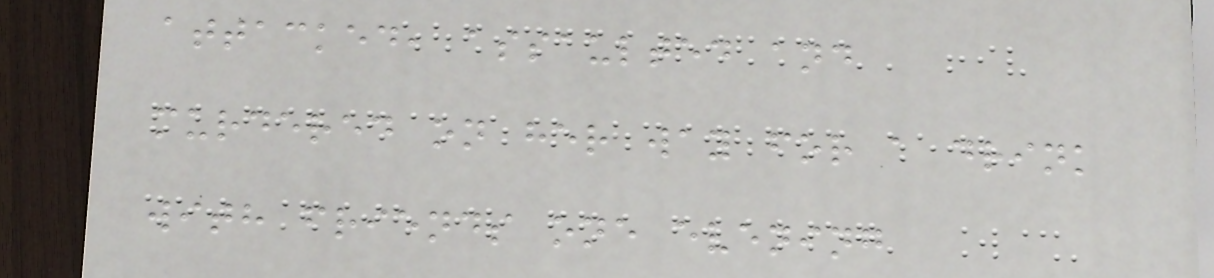attacked, assaulted and
murdered on her way for a drink
with friends one evening
